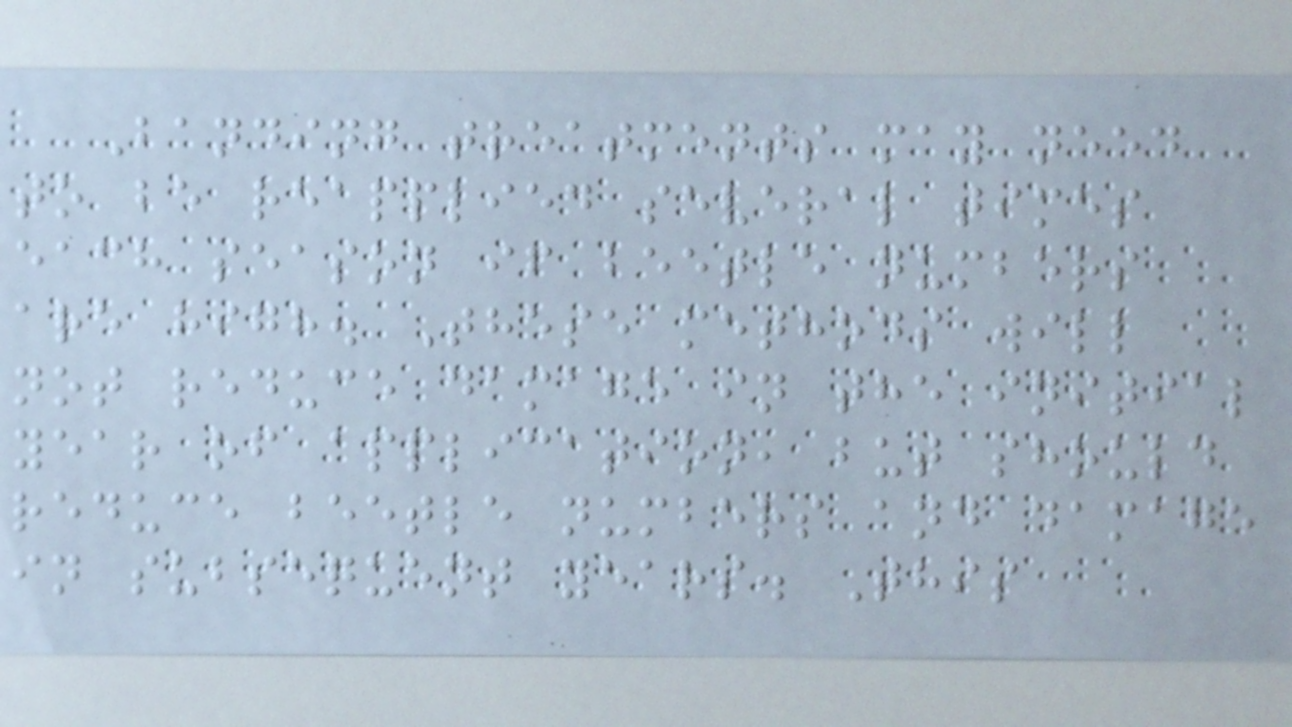Banding treatments may need
to be reapplied several times
each season if beetle numbers
are high. These methods will
not reduce damage in the initial
year of application, but should
reduce beetle numbers and damage
in subsequent years. This
